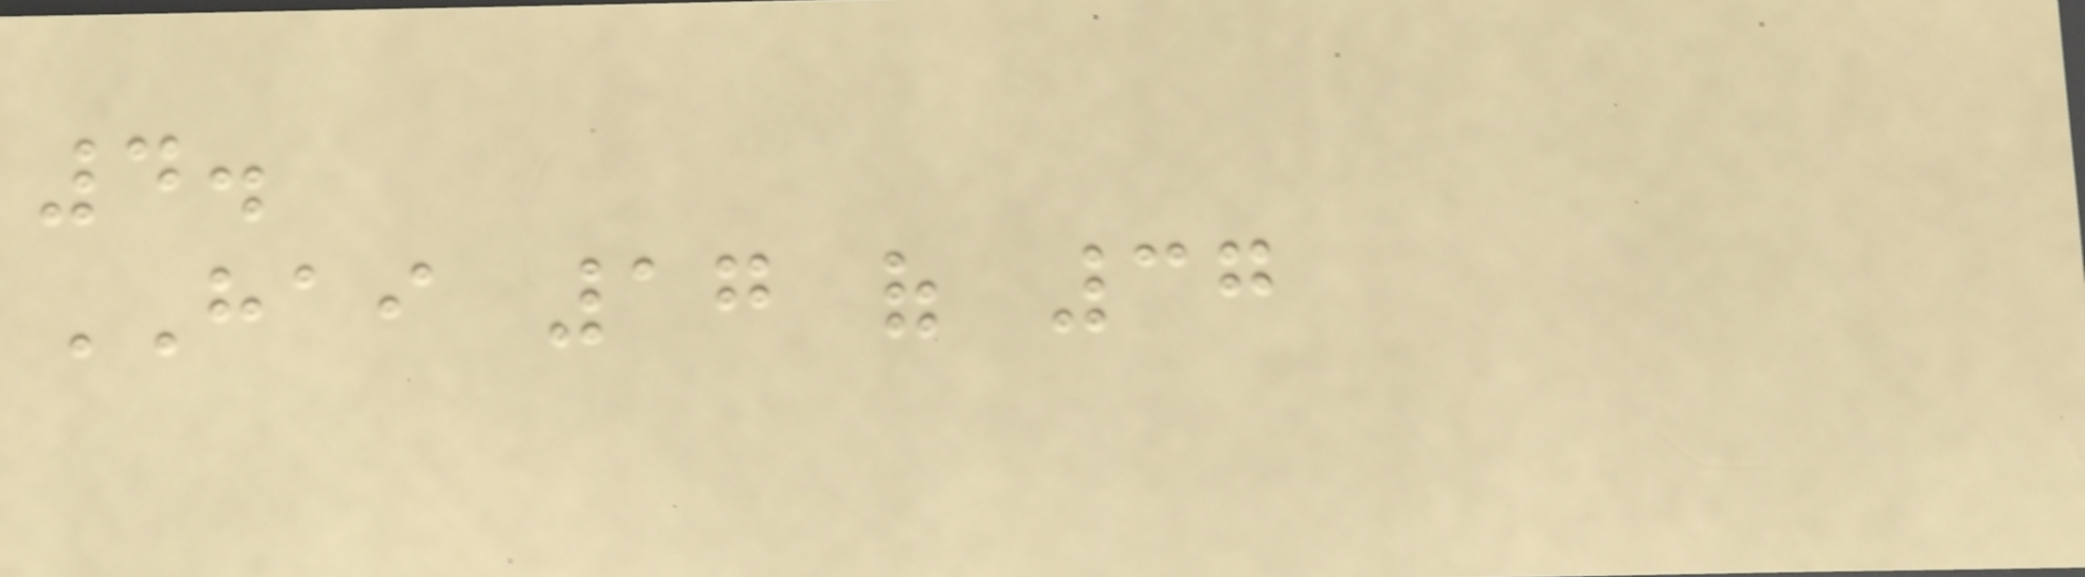4.
HAI 17 of 37
